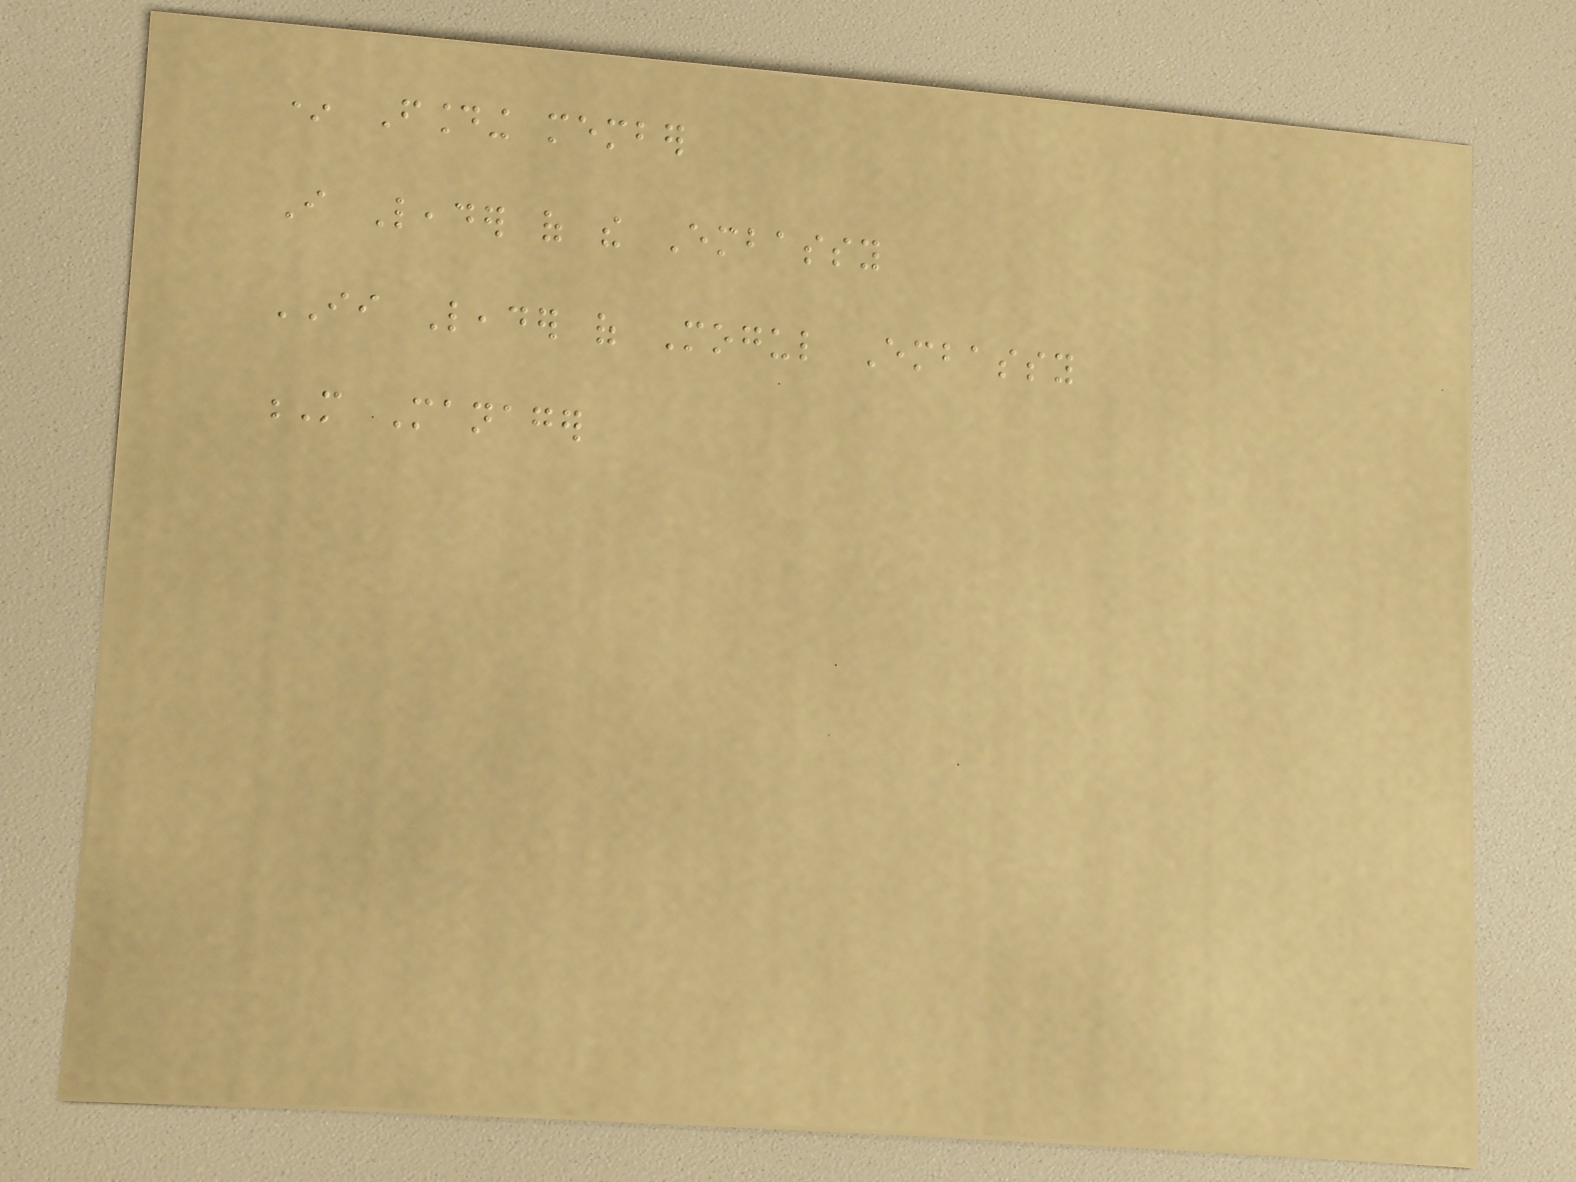* Founding member
I Leader of the Embassy
II Leader of Mogul Embassy
M Manager
